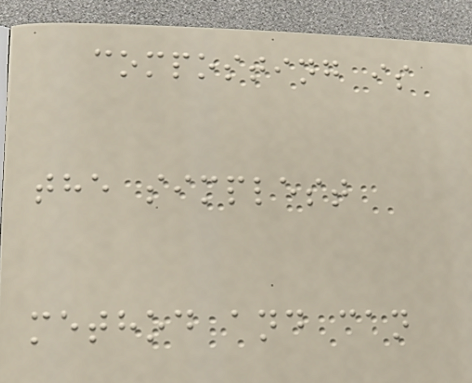composting is
the simplest
method and can
